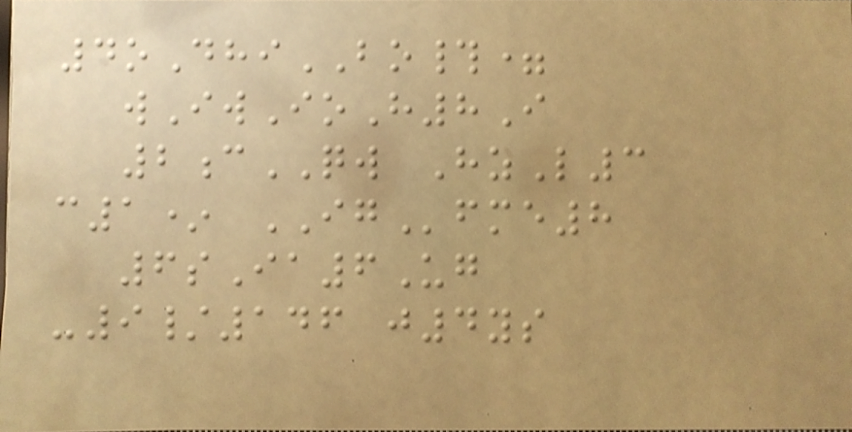4oDhiBO#=
wIwIoH8I
2cQW HzL3
c1* IGfme8
6sIa6Ug
-9/146 j4ys
